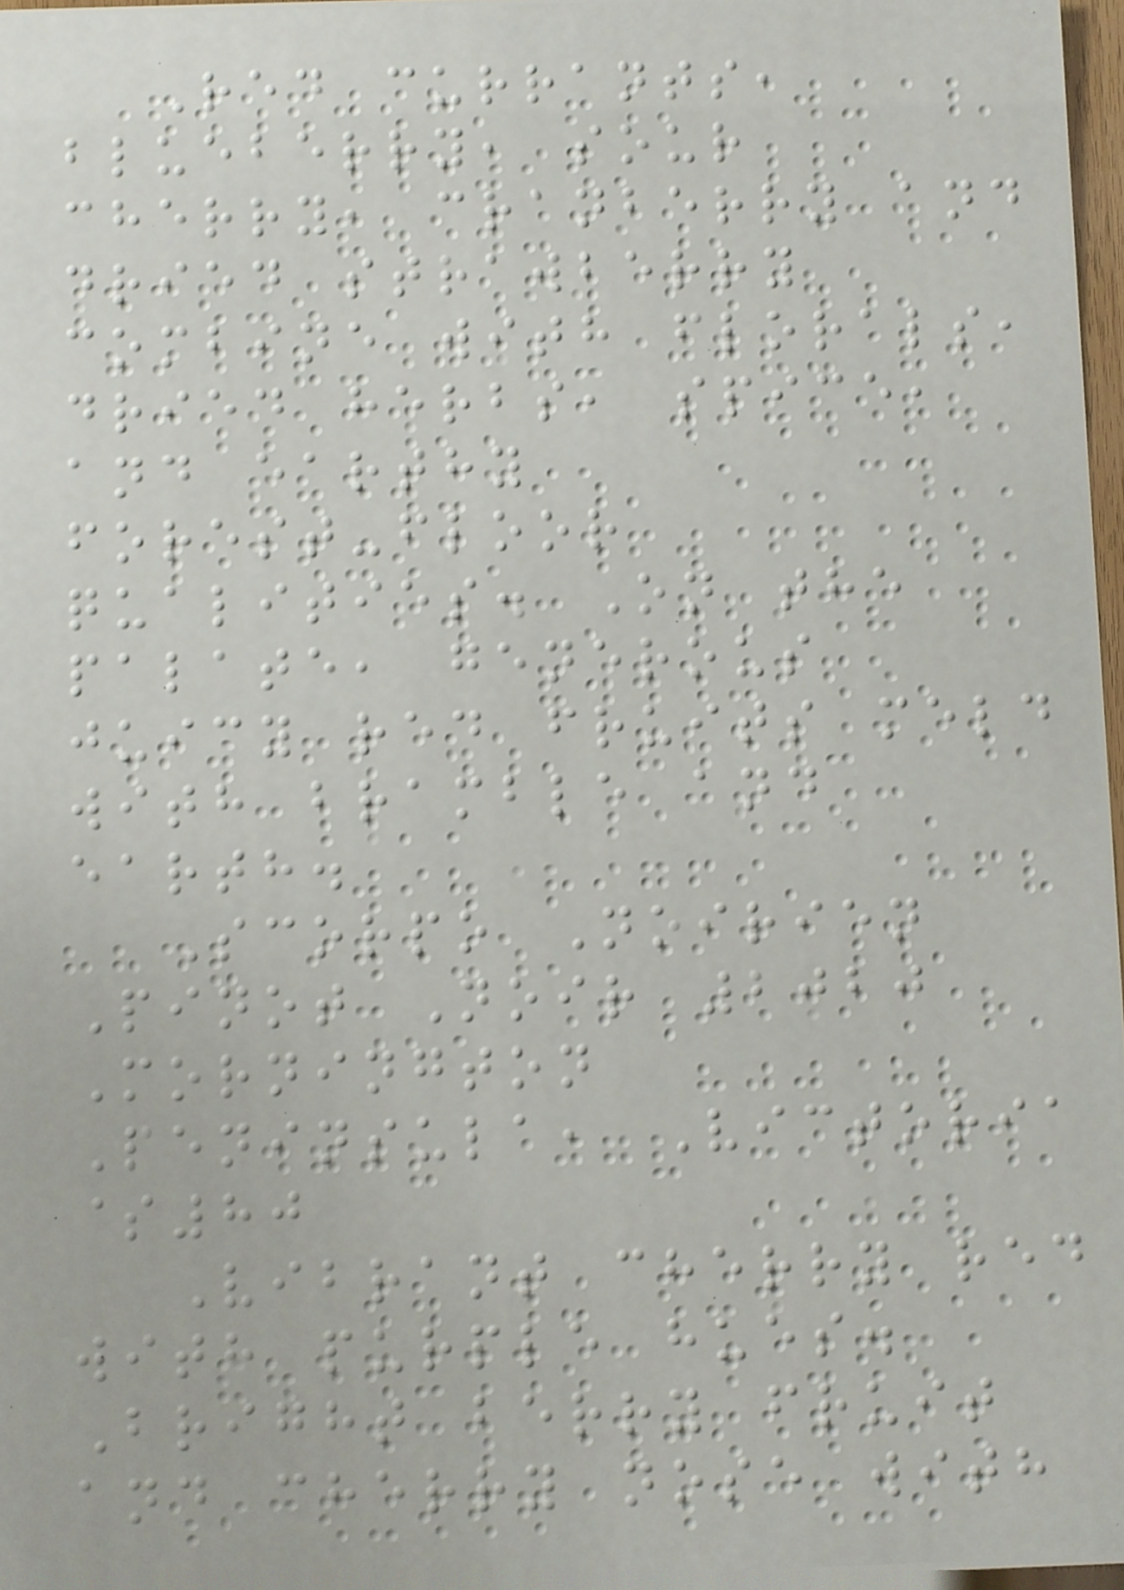Red currants,
blueberry, sour
cherry, cranberry and
dried strawberry
combine with florals,
dried herbs, spice,
and earthy
forest-floor
qualities. On the
palate, generous
juicy red fruits meld
with bramble and
earth.
Scorpo Noirien
Pinot Noir 2020
Mornington
Peninsula, Victoria
$80
Vibrant cherry red
with purple hues.
Bright berry fruit
and cherry nose with
